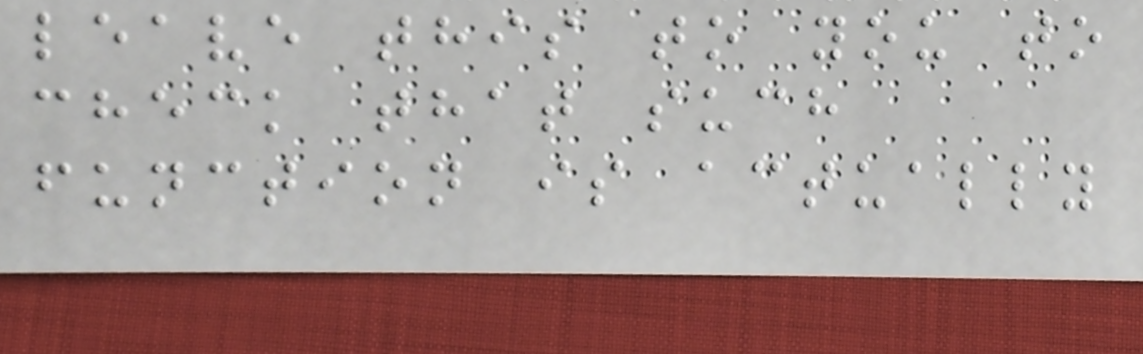leave this to you to
check that such
function is actually
